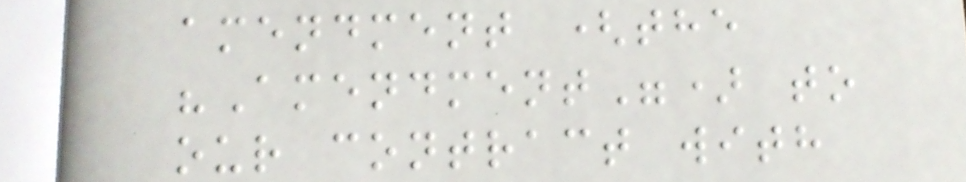amendment (the
"Amendment") to
our contract with
